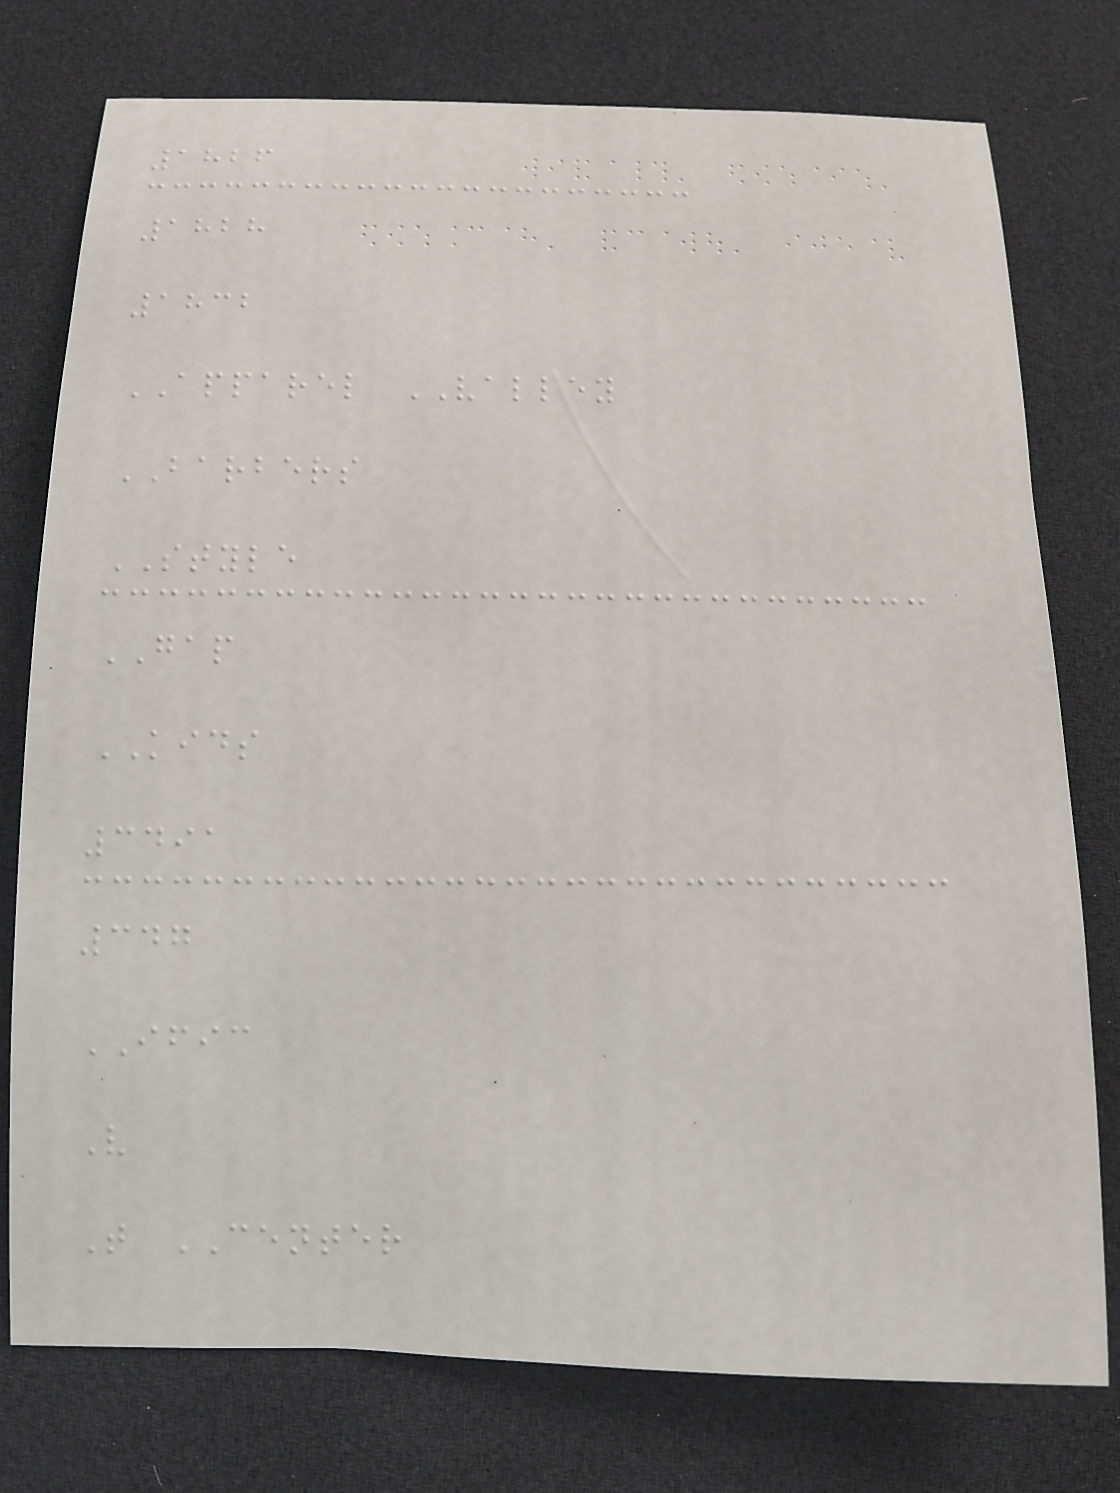1826
1828
1832
APPAREL VALLEY
BARBERS
STYLE
GAP
KIDS
3491
347
IFIC
V
T CENTER
